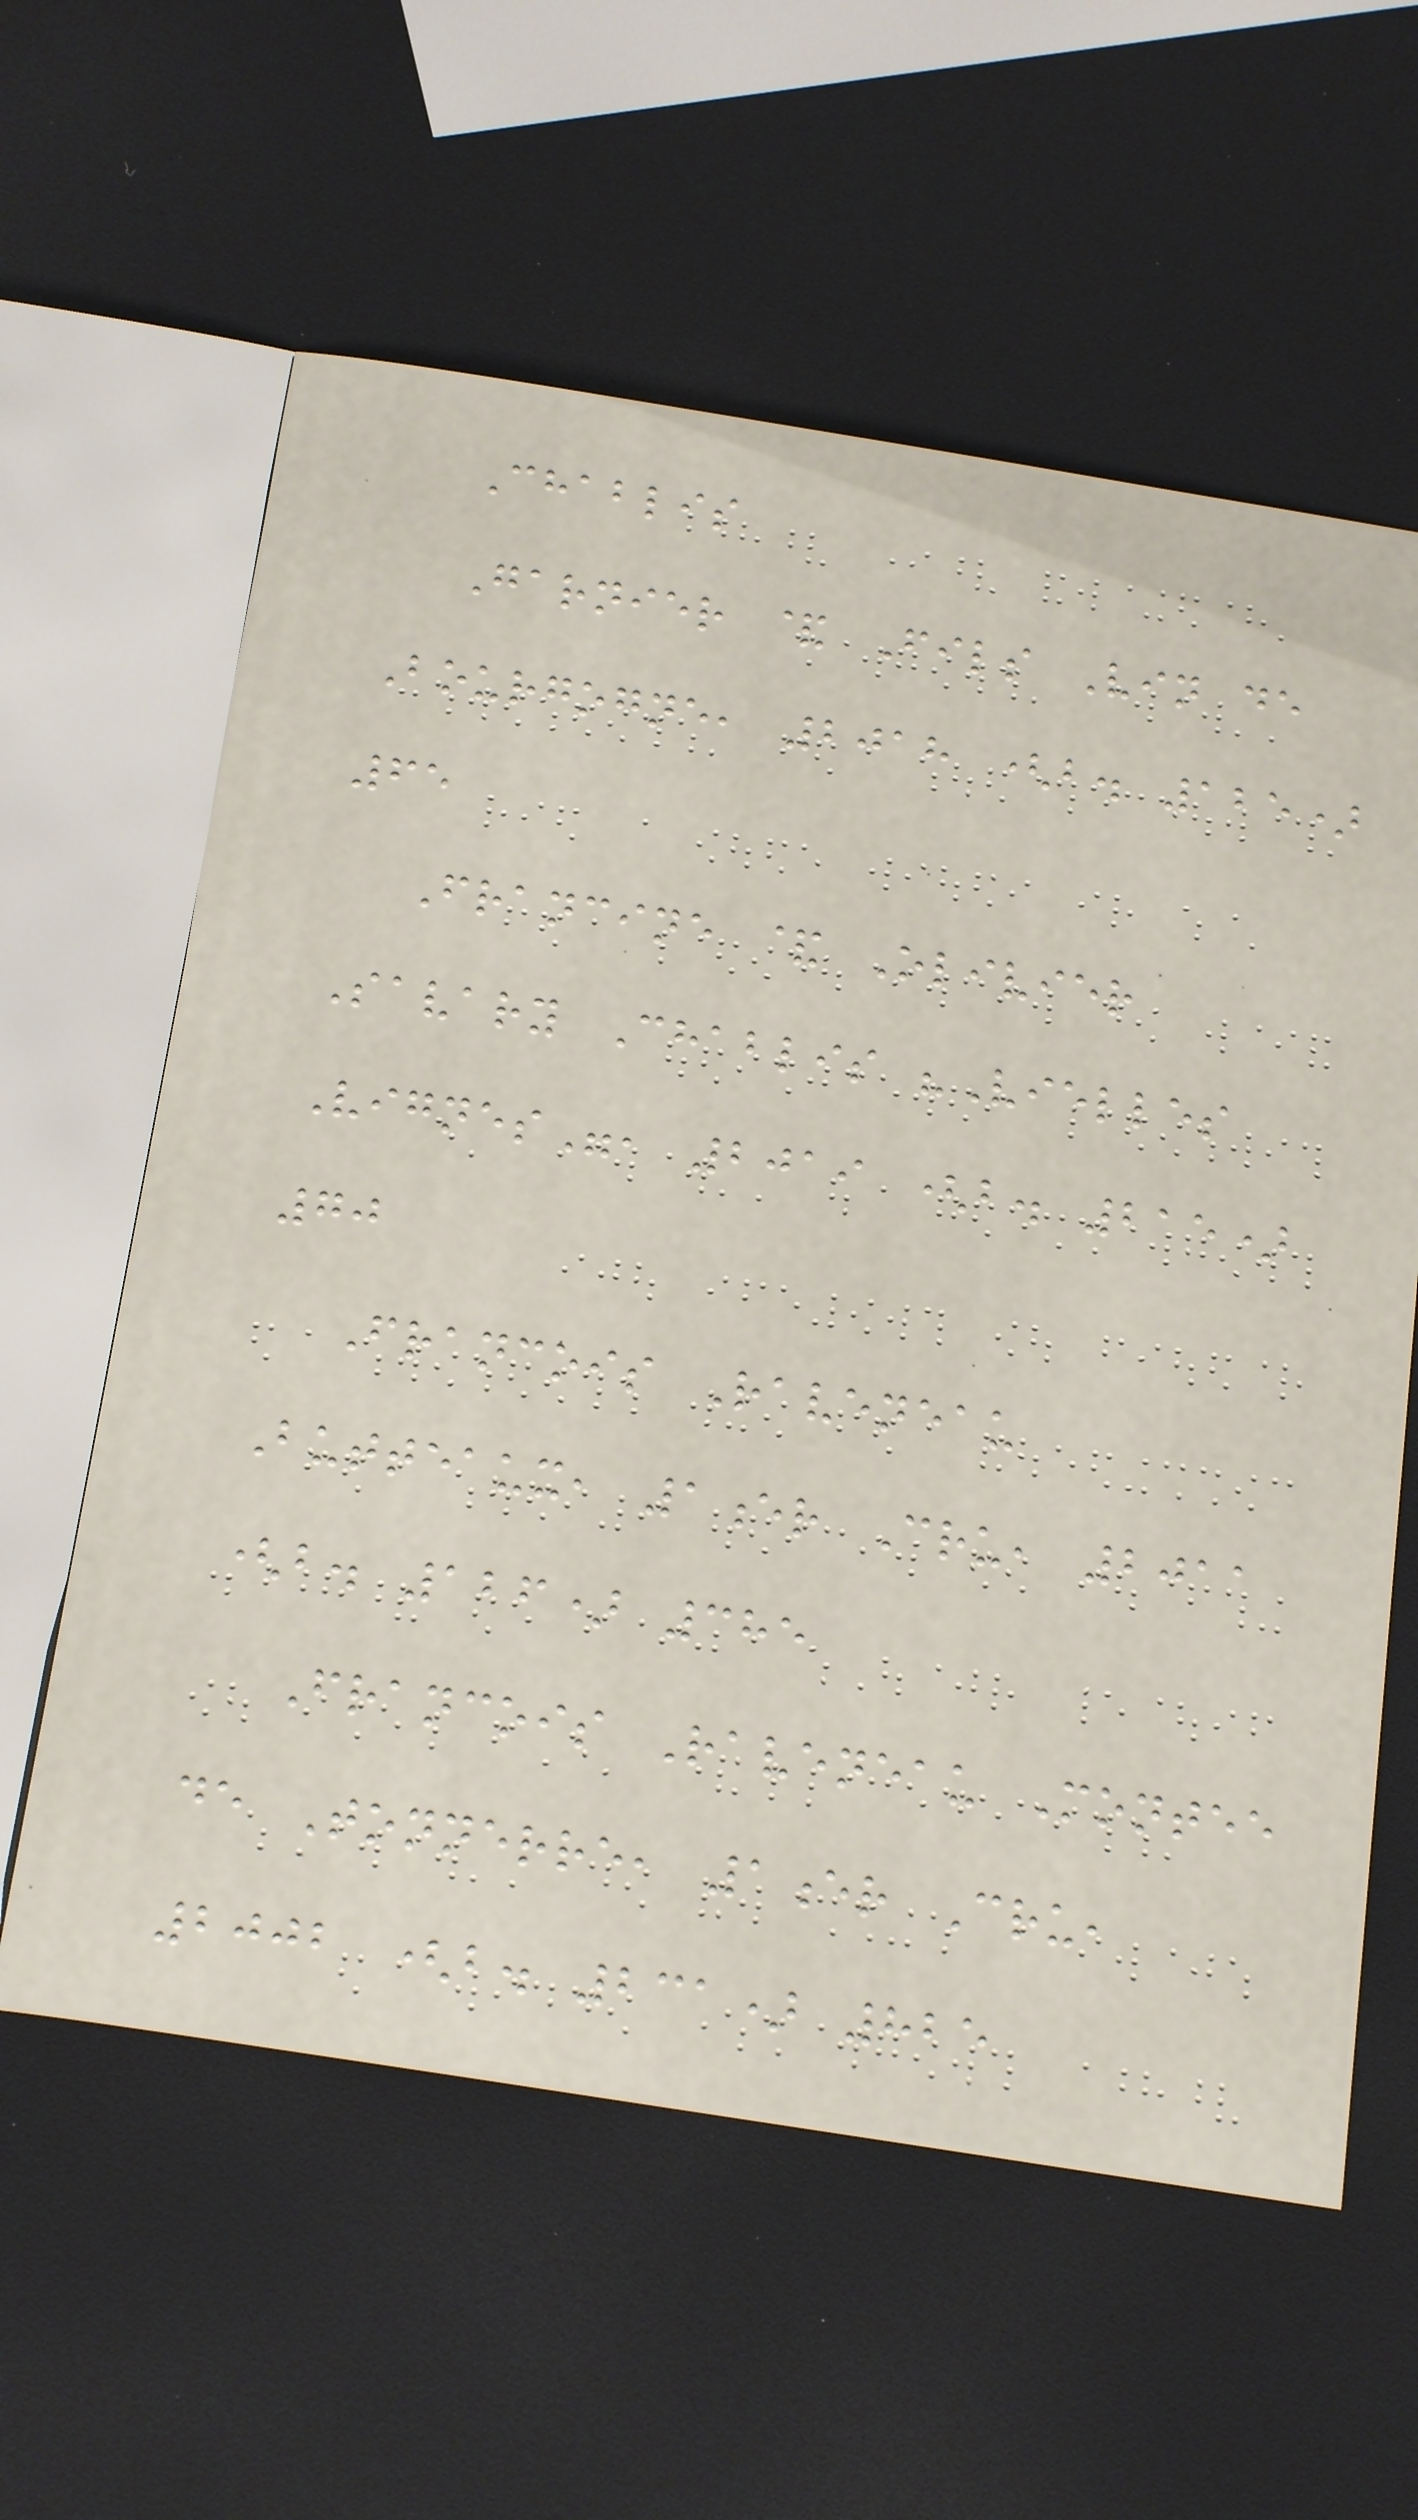Chablis
Garnier & Fils Vin de
Bourgogne, 2018 (b. 125)
65
Francine & Olivier
Savary Chablis "Vielles
Vignes", 2019 (b. 215)
70
Francois Raveneau
Butteaux, 1er Cru, 2011
(b. 126) 385
Francois Raveneau Montee
de Tonnerre, 1er Cru,
2002 (b. 231) 825
